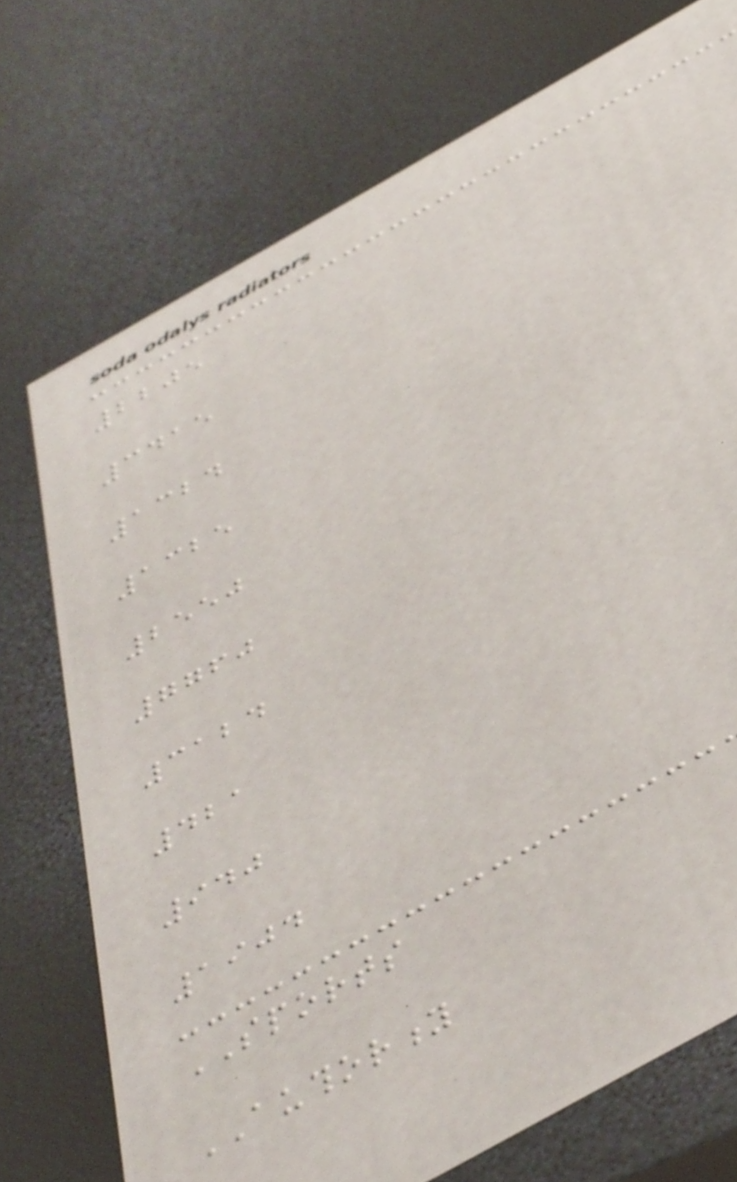2205
3415
1324
1325
2550
7760
3124
421
940
1904
SPORTS
AUTHORITY
